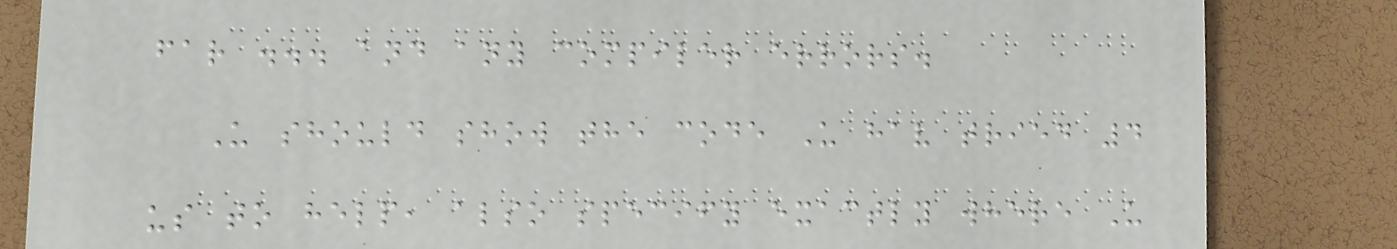far ... and any compiler errors.
U should show the code U hav tried 4
us to help, also specify exactly where U
